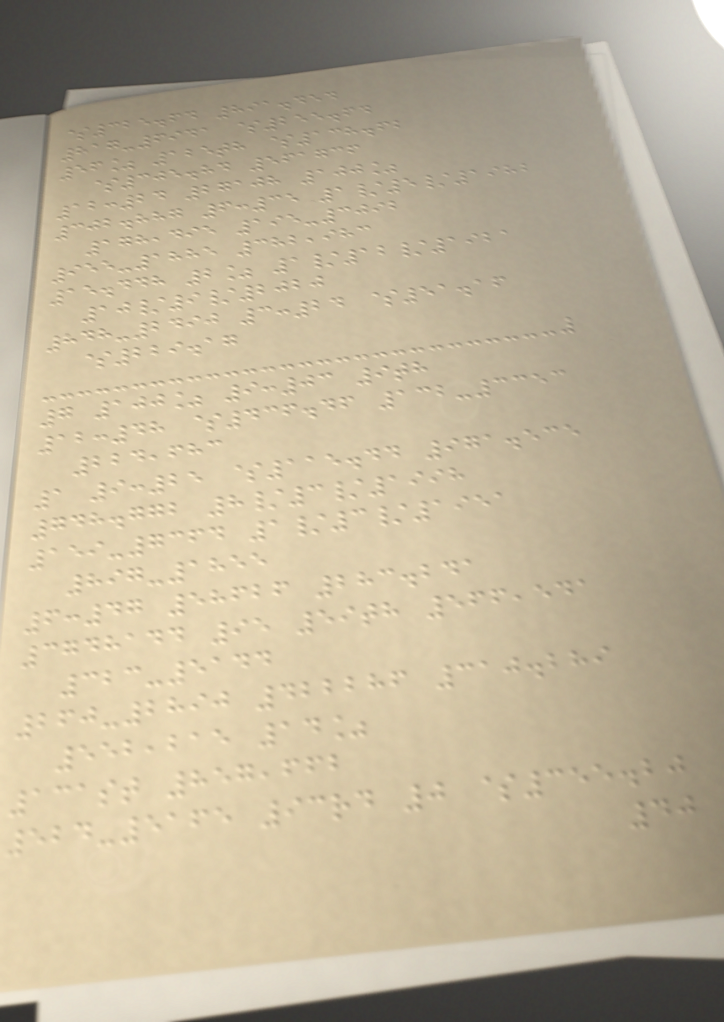$325.64 891.454
817-6941 $255.64
56% 125th $138.62
$305.84 561736
12:24 27108 100%
302.887 6:35 1/5/1982
178,495 195-3092
955-1885 382,983
15.448 2% 1/12/1921
10/9/2020
848-2490 3:24 $51.16
$229.17
7 100% 9:03 9th
12:48 $436.46 132-3353
224,683
1 9:25 $115.44 971.535
748.772 8/3/1998
159-7364 1/3/1951
897-1855
6:47 58626 283.241
3748144 95 59th 566,541
323-5144
260-2890 422286 310.289
552,215 14%
131st 857,662
524-5165 93rd 0 $355.20
40
